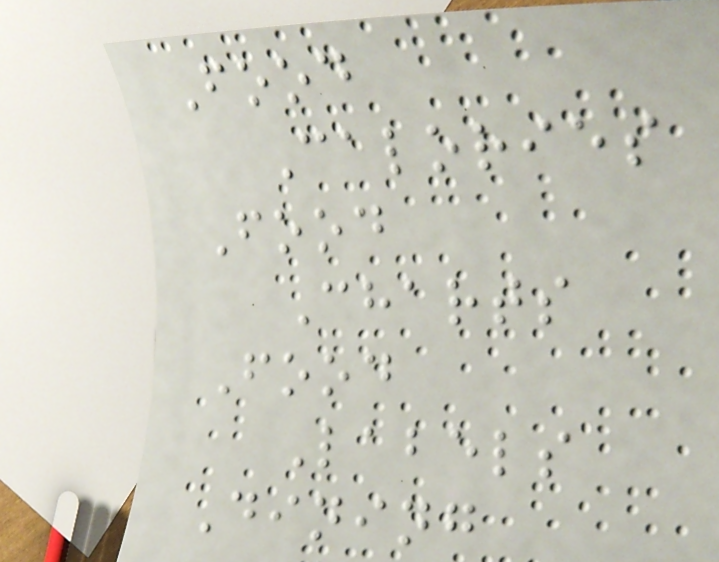Food
Calories
Food
Charts
Food
Labels
Dining
